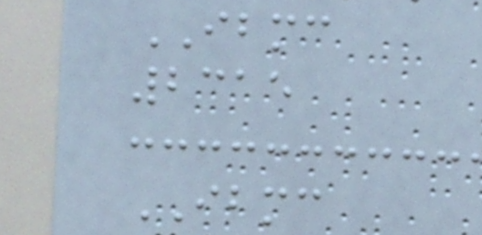IBMC
2315
IBMC
